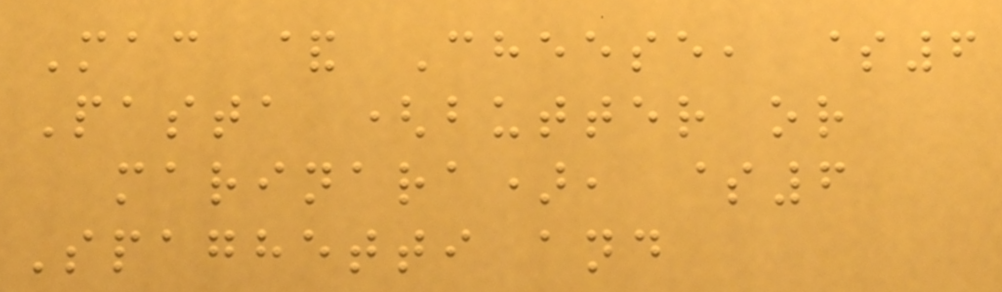Mac & Cheese, $6
Pasta (butter or
marinara), $6
Spaghetti and
